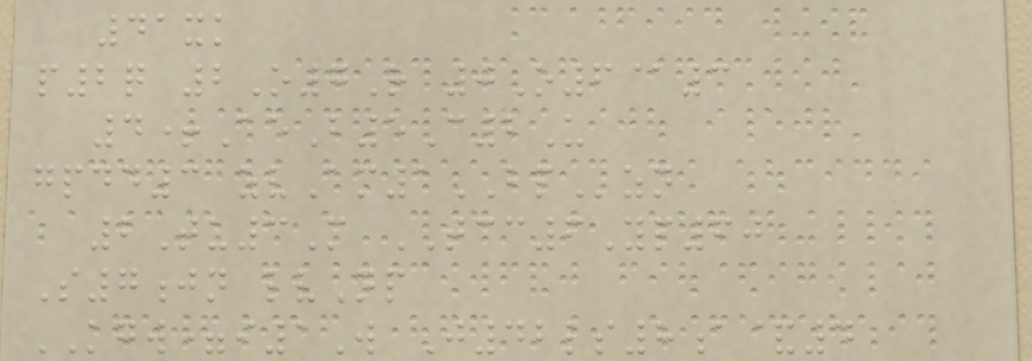41xk
p2q 2O7R 0O6@3
4+AeB5C2U
gpdd3 zvAm1BPzn
2Tu3M TCC6Yp60
S7jn lvNp
KGW=i1W J42ls8a&4
